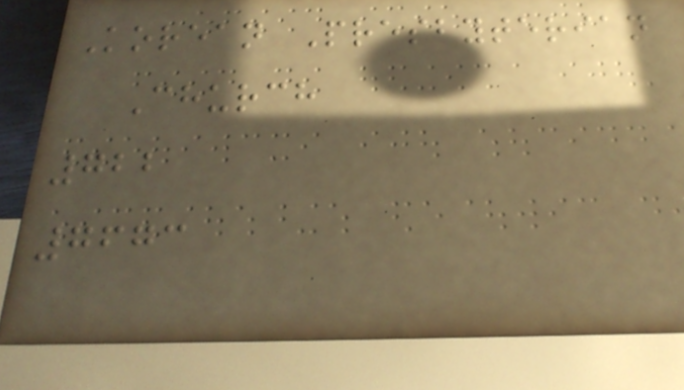Korean Presbyterian
Church
722
7673
